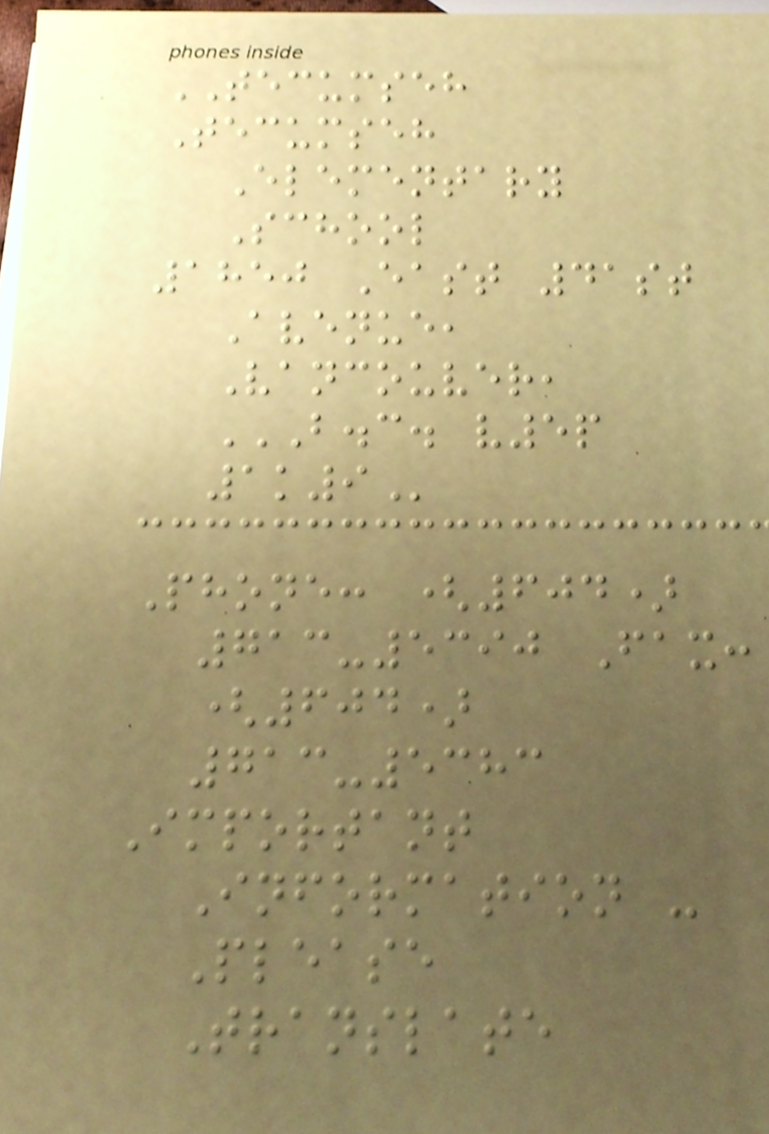TECUMSEH
Tecumseh
Elementary
School
1850 East 41st
Avenue,
Vancouver,
B.C. V5P
1K9
Phone: (604)
713-5390 Fax:
(604)
713-5383
Important
Information -
Please
Translate
